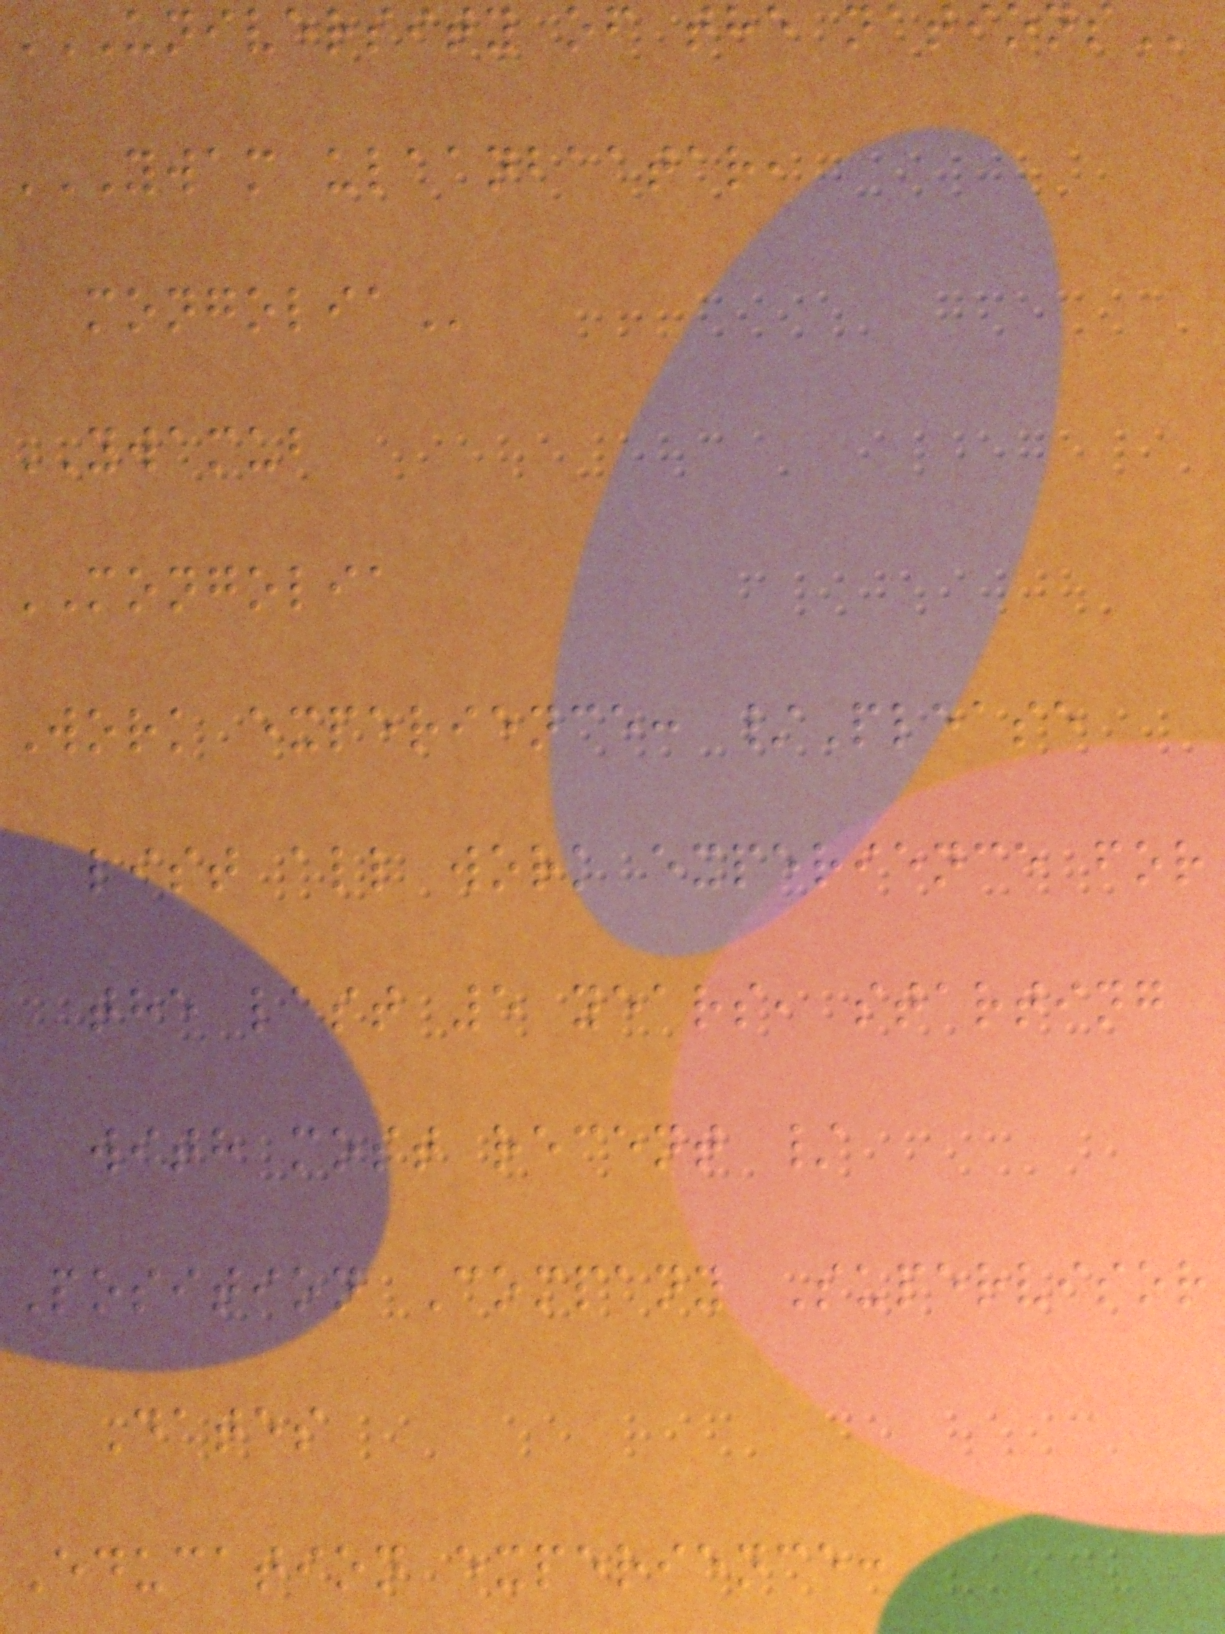UNIVERSITY OF THE NATIONS
YWAM ULAANBAATAR,
YWAMUB
MONGOLIA
Work experience: /Please
list all work experience for
the last 5 years, starting
with most recent /
Position Company Supervisor
Dates
Education experience:
